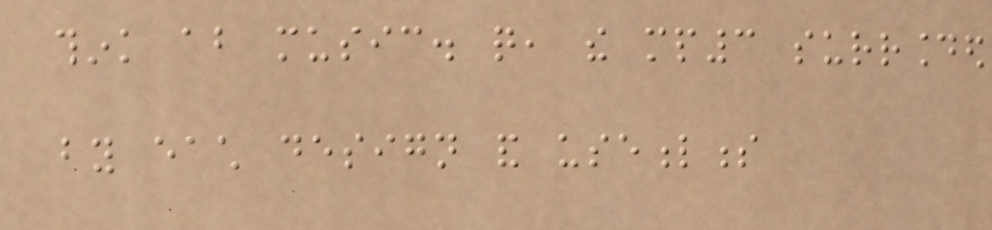think about music. quite, the mp3 surrounded
by each design and usefulness
